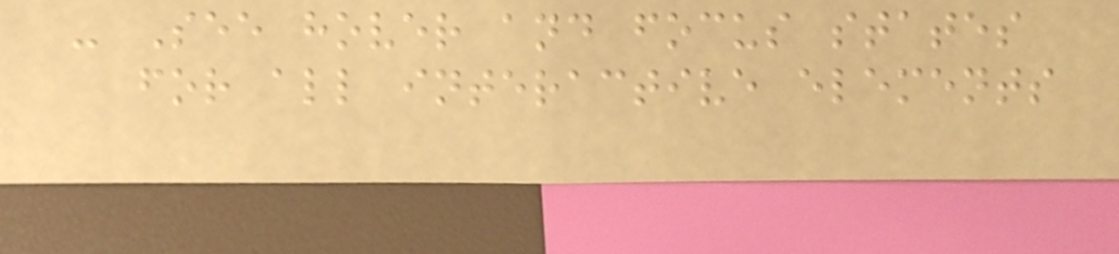- See hover and focus states
for all interactive elements
